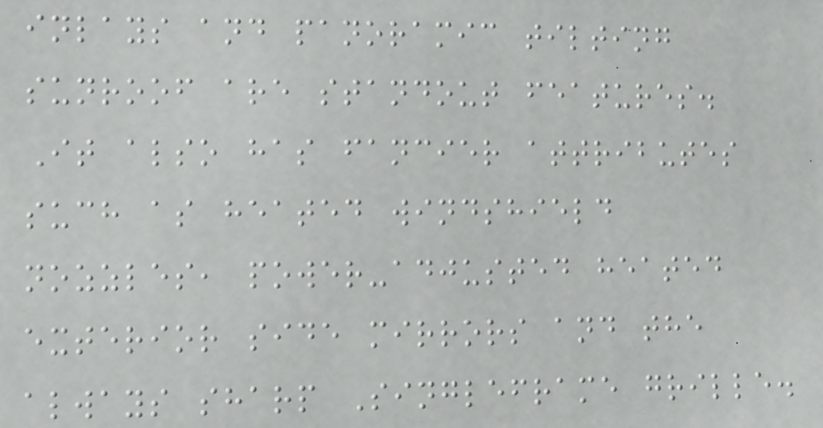inlays and panoramic tilting
sunroof are standout features.
It also has fancier attributes
such as heated windshield
nozzles, power-adjusted heated
exterior side mirrors and the
always sharp Singleframe grille.
